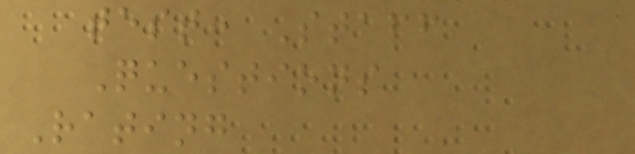test: Staff
Questions
Rating
